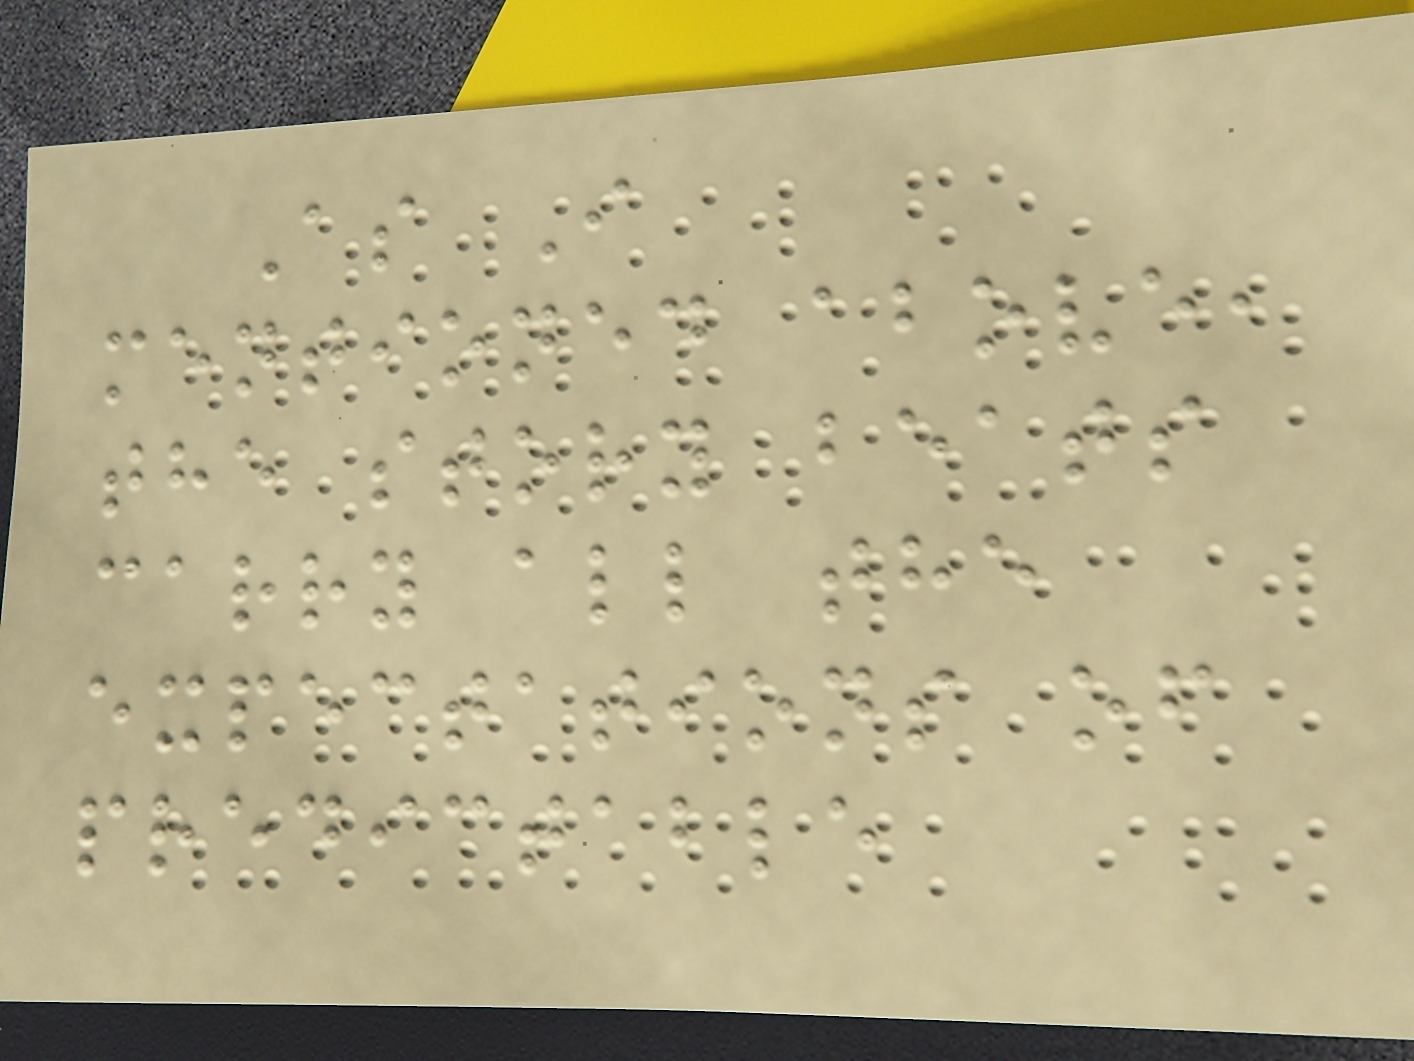As I
mentioned above,
the story beats
carry all the
expectations of
predictable
